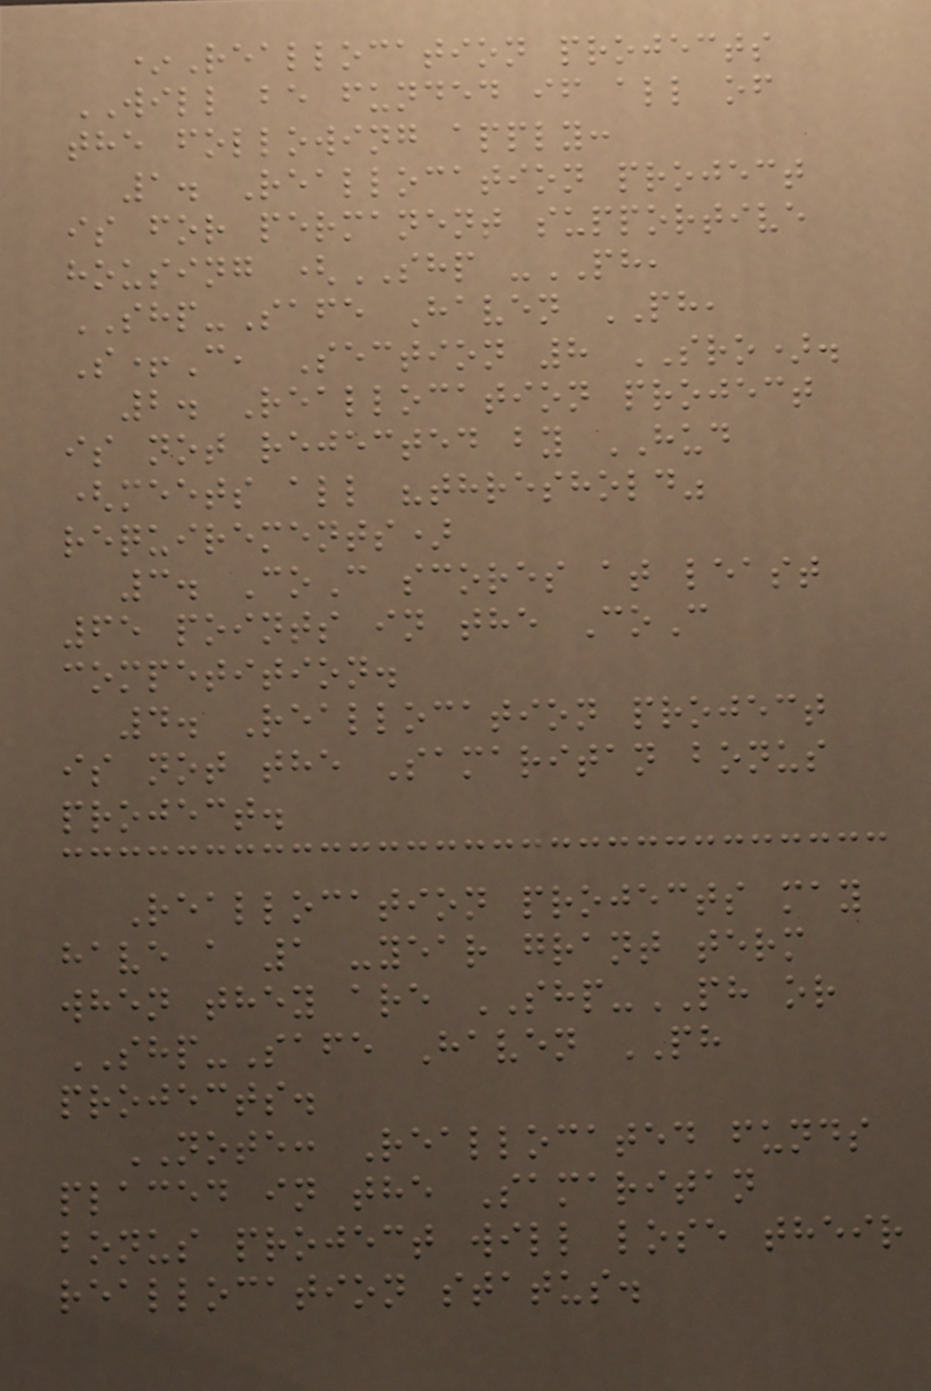*Reallocation projects
WILL be funded if all of
the following apply:
1. Reallocation project
is for permanent supportive
housing (SHP -PH,
SHP-Safe Haven PH,
S+C, Section 8 SRO).
2. Reallocation project
is not rejected by HUD
(meets all "threshold"
requirements)
3. CoC scores at least
65 points in the CoC
competition.
4. Reallocation project
is not the Samaritan bonus
project.
Reallocation projects may
have a 1 -year grant term
when they are SHP-PH or
SHP-Safe Haven PH
projects.
NOTE: Reallocated funds
placed in the Samaritan
bonus project will lose their
reallocation status.
